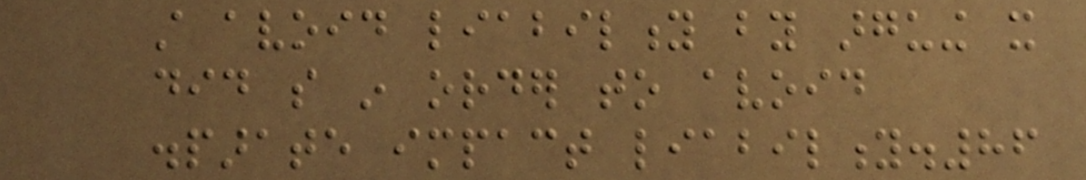still avoid liability by arguing it
did so in order to avoid
disparate impact liability.86
